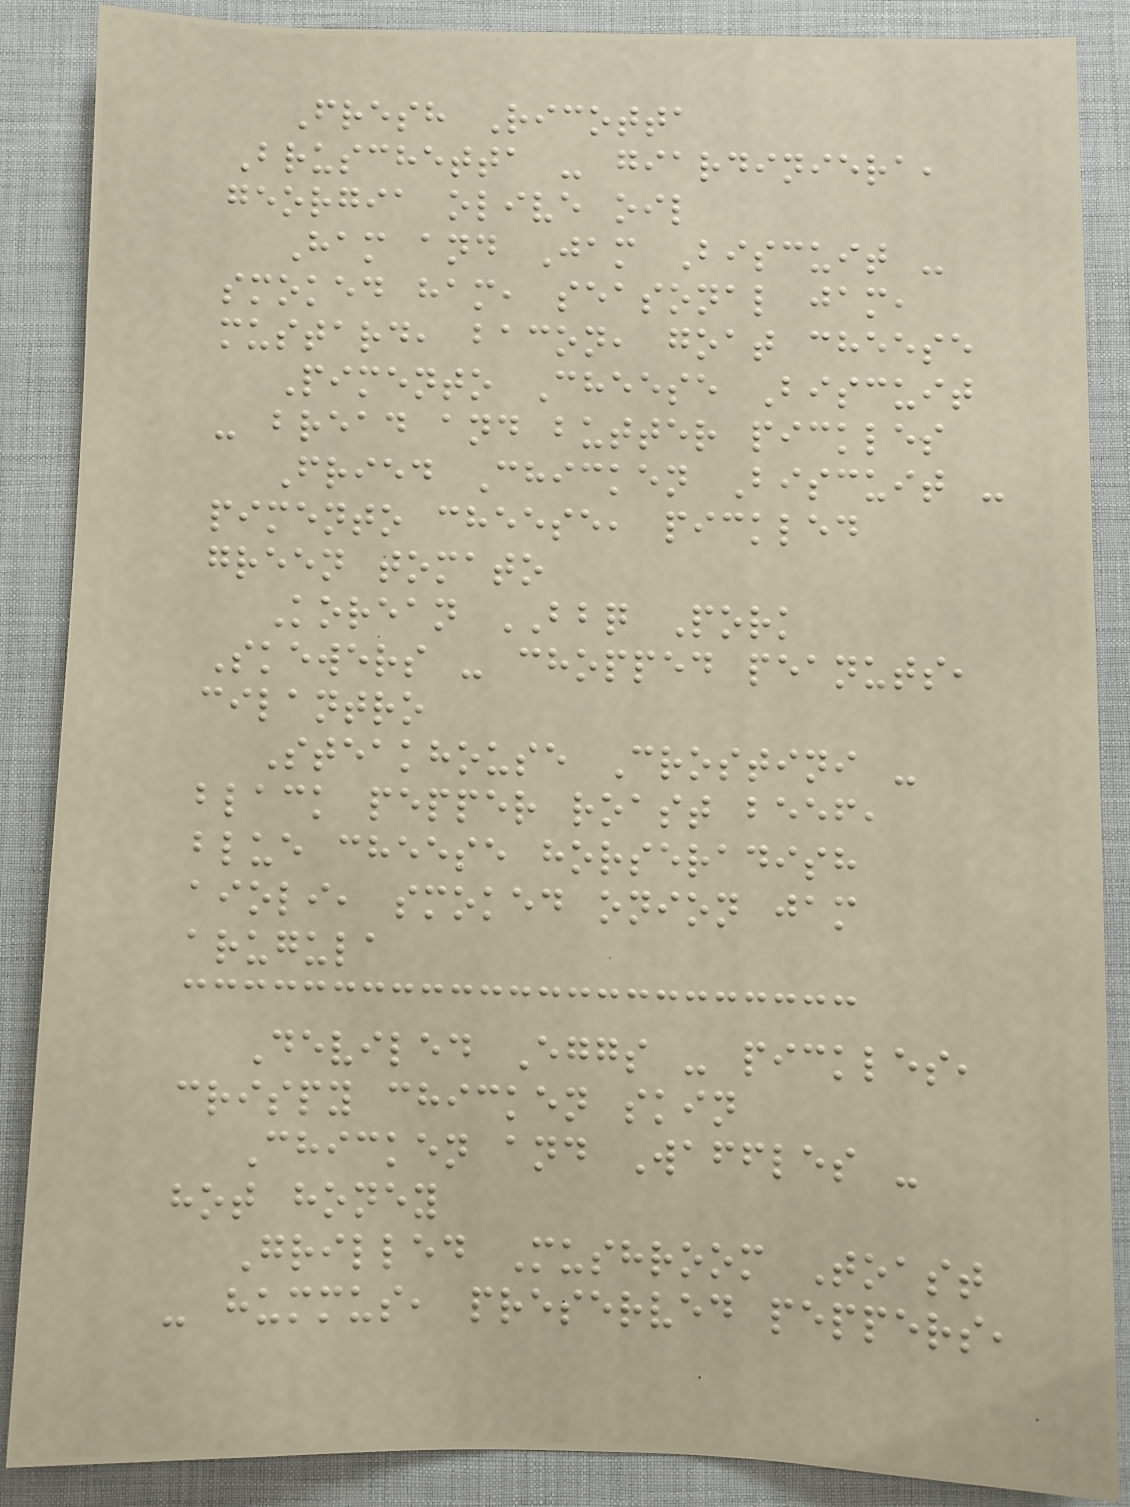Fresh Ricotta
Bruschetta - giardiniera,
georgia olive oil
Ham and Jam Biscuit -
smoked ham, seasonal jam,
mustard, bacon, goat cheese
Pimento Cheese Biscuit
- bread and butter pickles
Fried Chicken Biscuit -
pimento cheese, pickled
green tomato
Korean BBQ Pork
Skewers - chopped peanuts,
cilantro
Steakhouse Crostini -
black pepper roast beef,
blue cheese horseradish
aioli, smoked onion jam
arugula
Deviled Eggs - pickles,
crispy chicken skin
Chicken and Waffles -
hot honey
Grilled Mushroom Toast
- hummus, preserved peppers,
